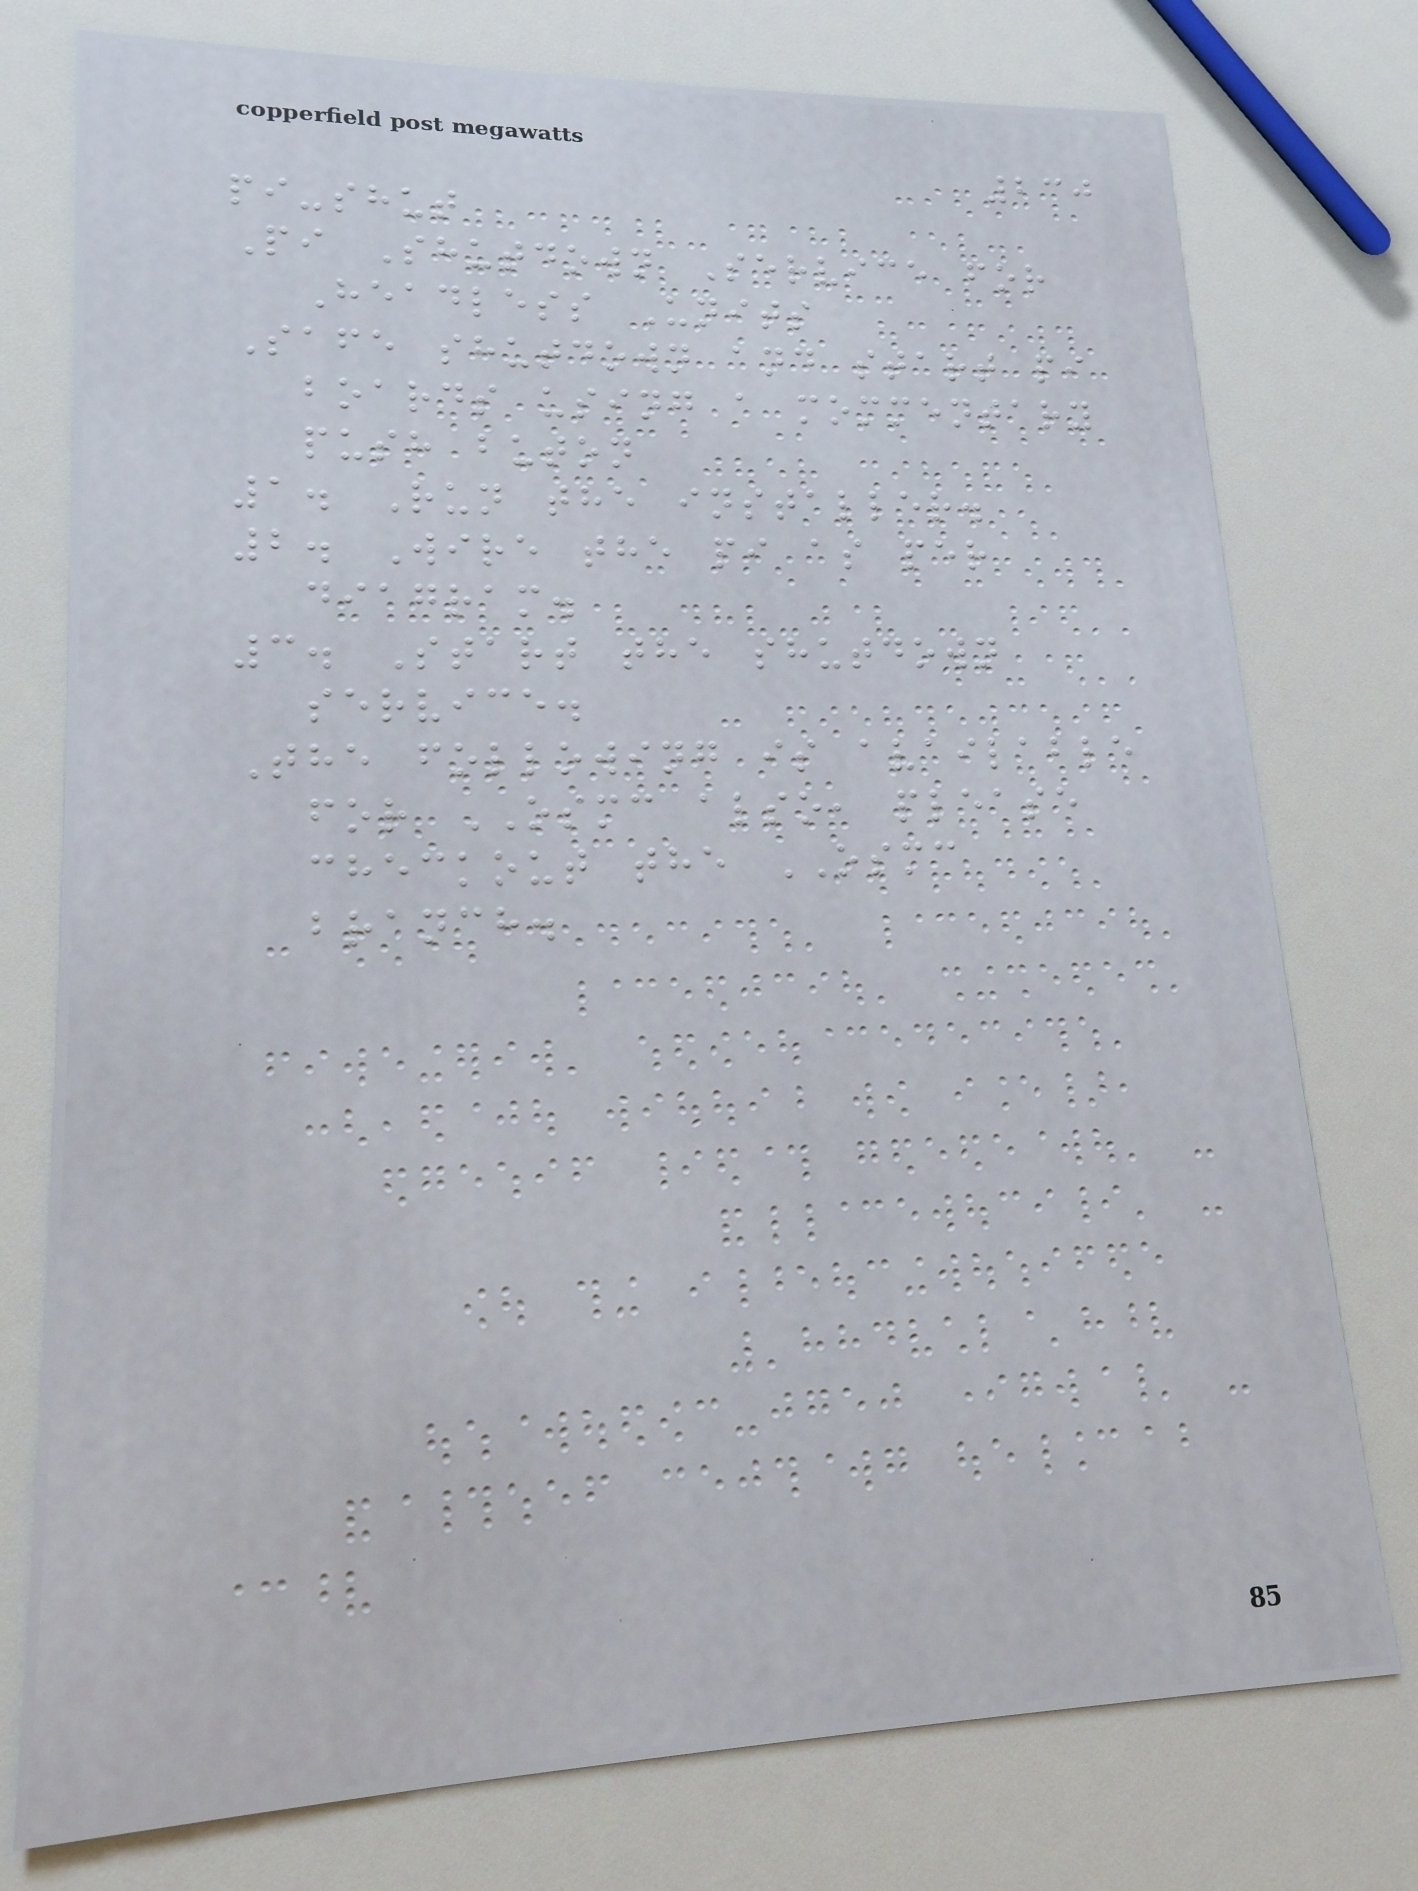230
pi-shut
Pi Shutdown Service for
Headless Units
Safe shutdown and start pi
boards using a mommentary
push buton
1. Run the installer.
2. Wire the pi as per
diagram.
3. Start the shutdown
service.
The following is available
for OSMC also, please
checkout the OSMC
branch.
